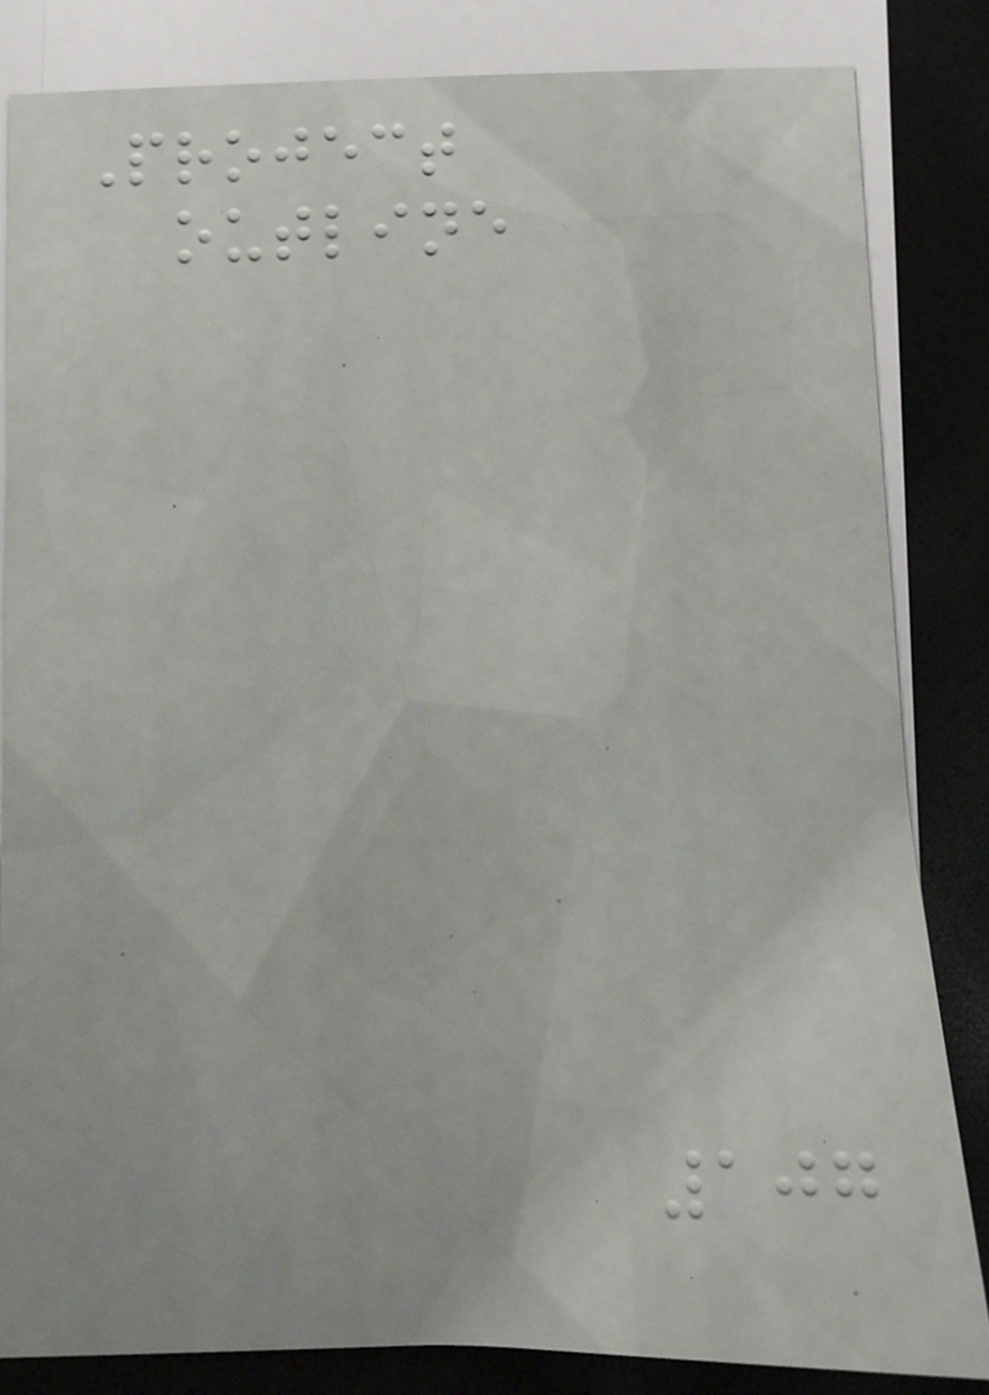Project
outline
107
